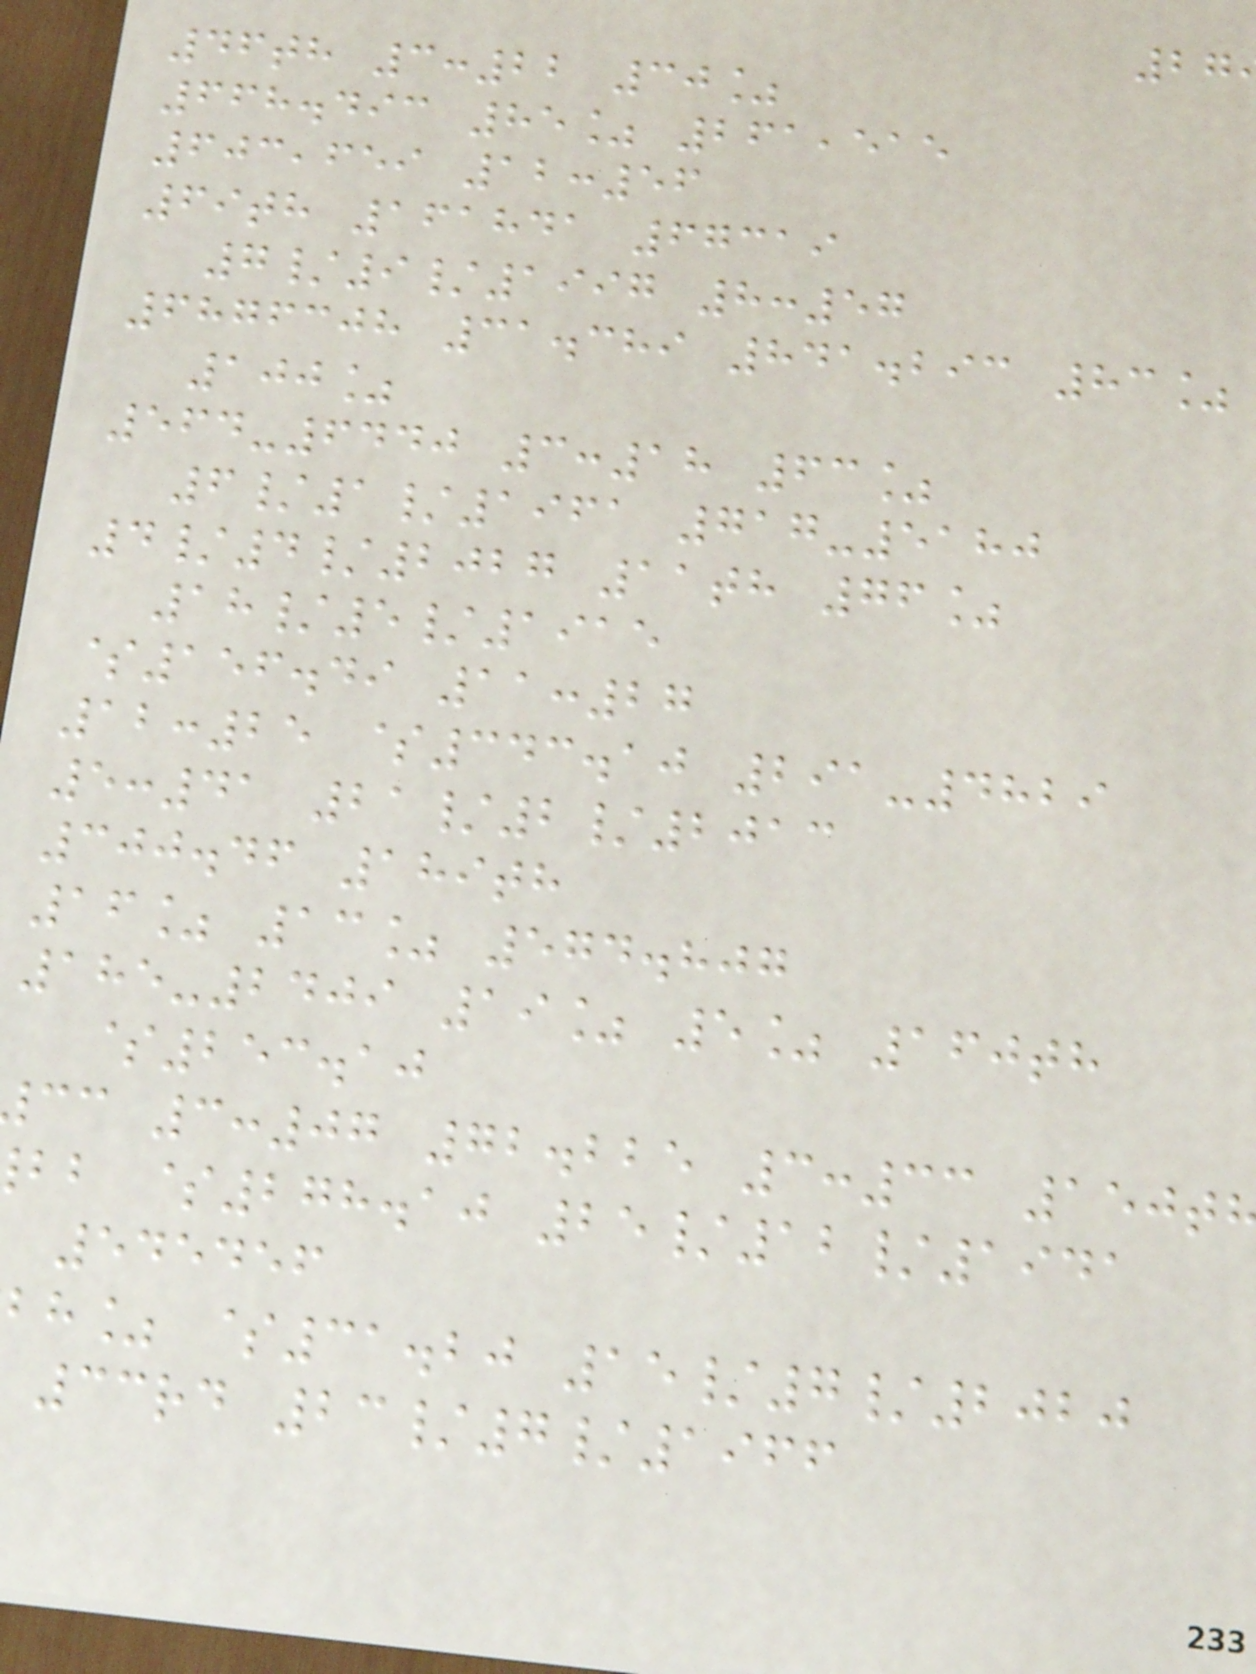46th 3:22 30%
668.493 85% 261,515
603,659 12:56
69th 161841 67319
7/9/1997 8:57
6876308 31.389 841.293 83%
100%
564-6440 3:18 63%
6/1/1961 717-5180
4/4/2027 11th 76%
18/5/1915
$156.49 11:27
12:25 $343.10 291-4829
5:41 21/2/2013
300.46 189th
16% 13% 574.807
185-2409 19% 5% 160th
$253.10
cc 3:07 72.225 3:33 150t
bb $278.10 25/12/1941
545456
bh% $31.20 15/7/2020
33rd 23/7/1966
